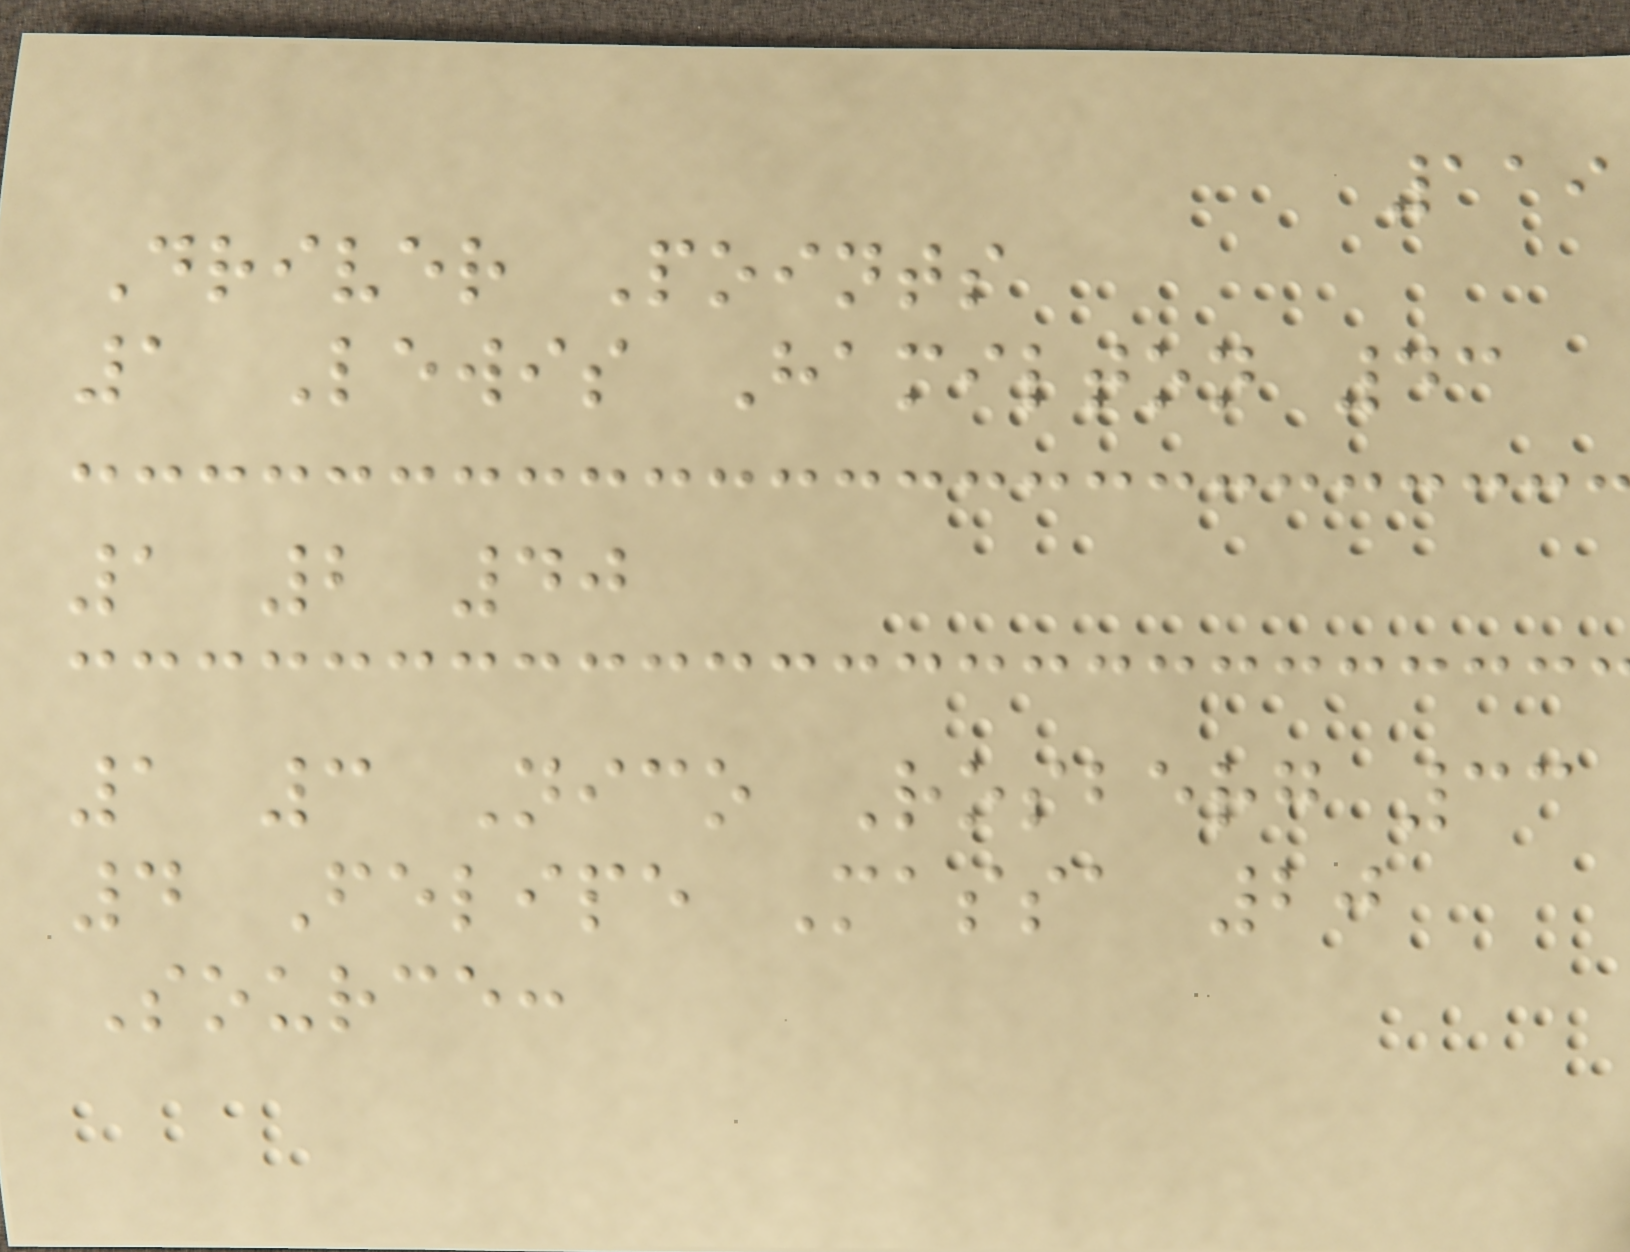119
Driver Points
1 Lewis Hamilton 43
1 2 40
1 3 Nico Rosberg 33
4 Felipe Massa 20
Source:
